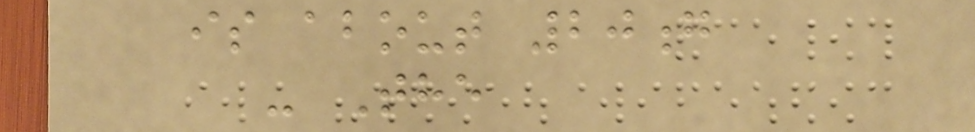is about 20g
- The
